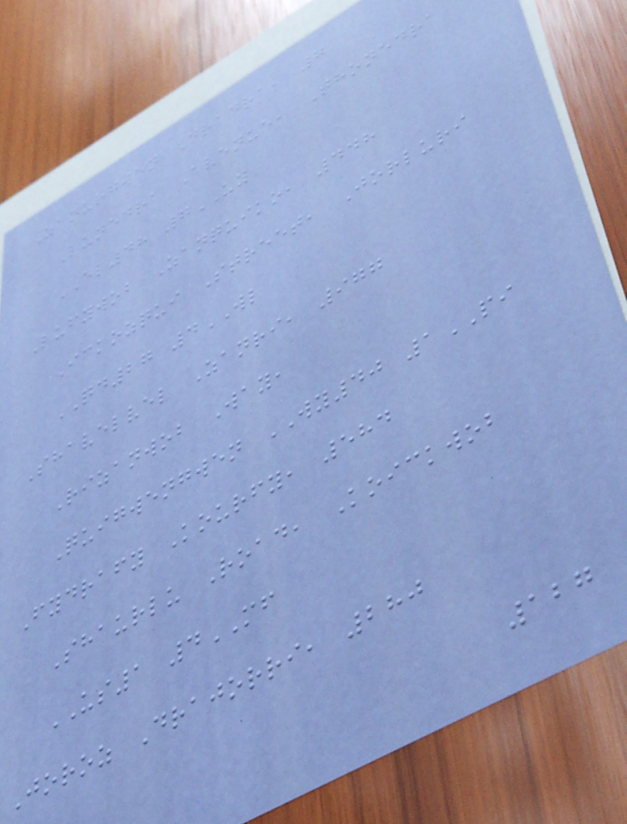Zanurgwen Dradra, 7
Lunedra Avenue, Thonedra
EL48 7UY
Lufywob Zanquiko, 448
Ickozqui Street, Jorluri
QD27 4WL
Shavelvel Zanri, 977
Rizanwob Way,
Quigwengwen WY40 1PI
Fydrafy Kourfy, 584
Shaurlu Road, Koickwob
US1 4MF
Joroz Drajorri, 280
127
